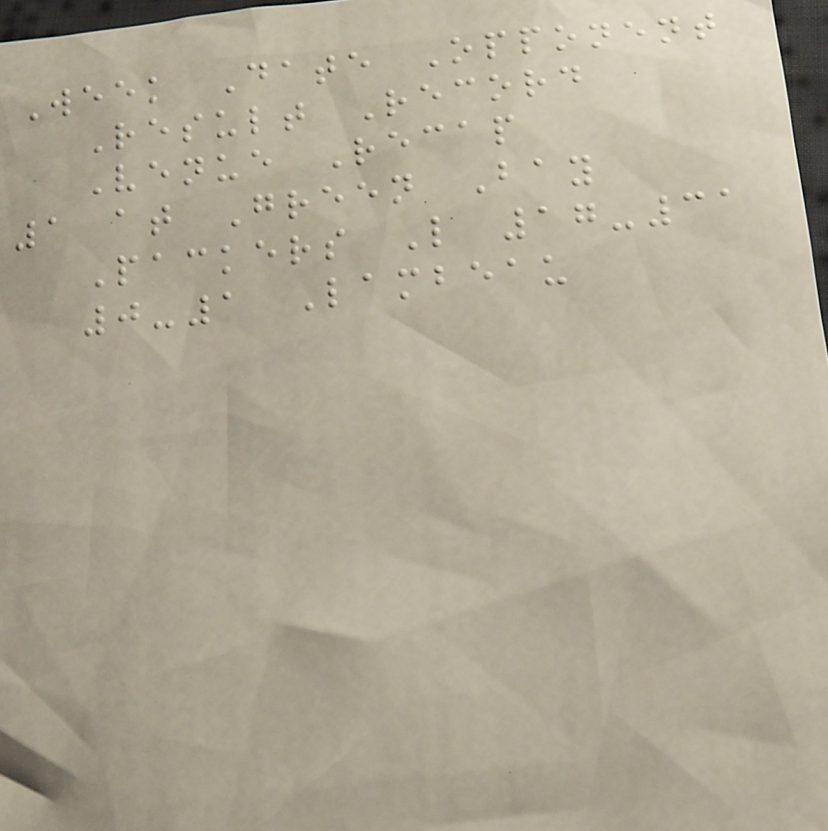Week Date Opponent
Result Record
Venue Recap
1 at Green Bay
Packers L 17-31
0-1 Lambeau
